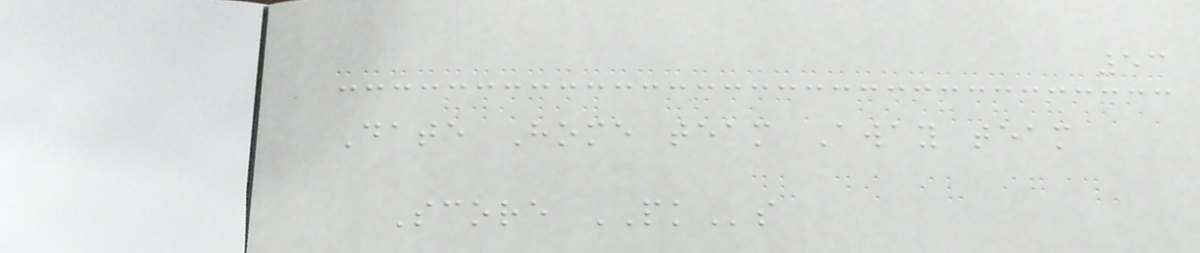53
Date Home team Away team
Score PKs
